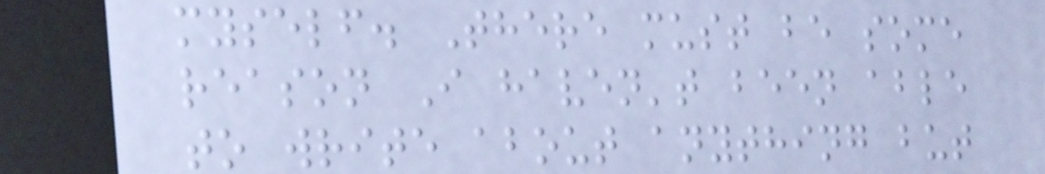myself. There must be some
reason I haven't been able
to write about anything but
